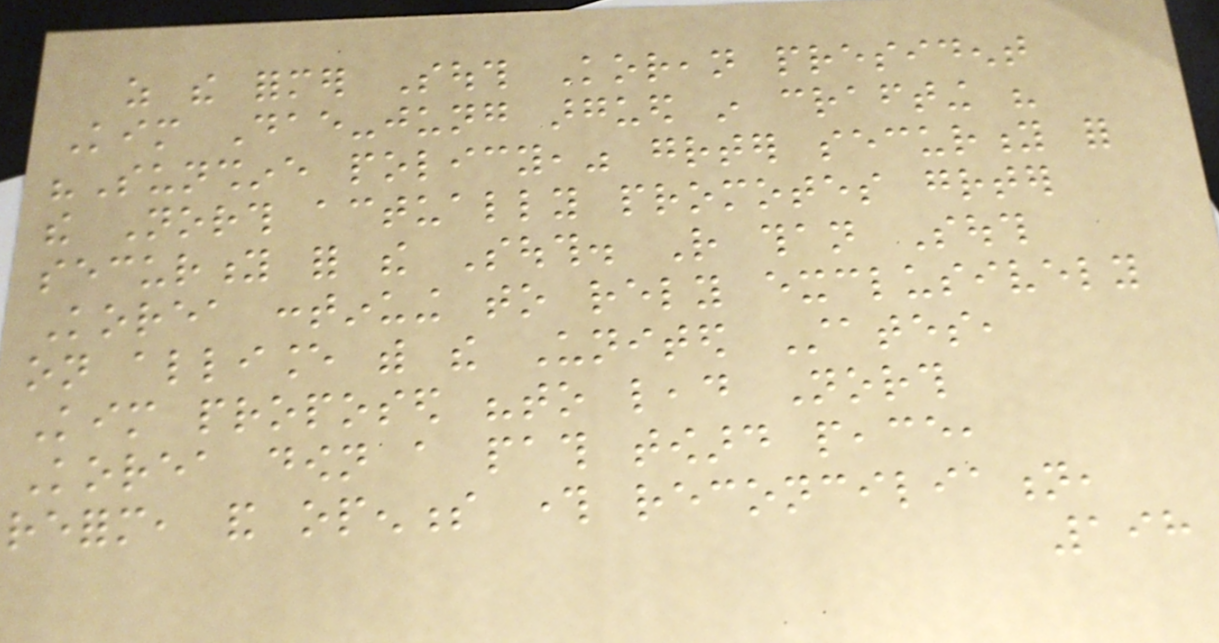as the former South Korean president
Kim Dae-jung argued in crafting his
"Sunshine policy," greater security for
the North actually promotes greater
security for the South. Rather than South
Korea continuing to rely exclusively
on alliance with the United States,
Kim proposed "to lead North
Korea down a path toward peace,
reform, and openness through reconciliation,
198
